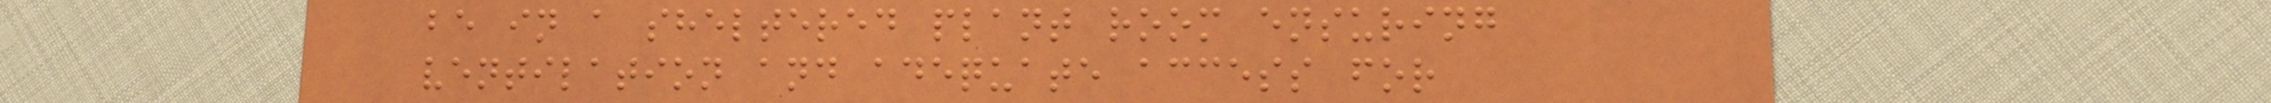be in a sheltered plant room ensuring
ventilation and adequate access for
